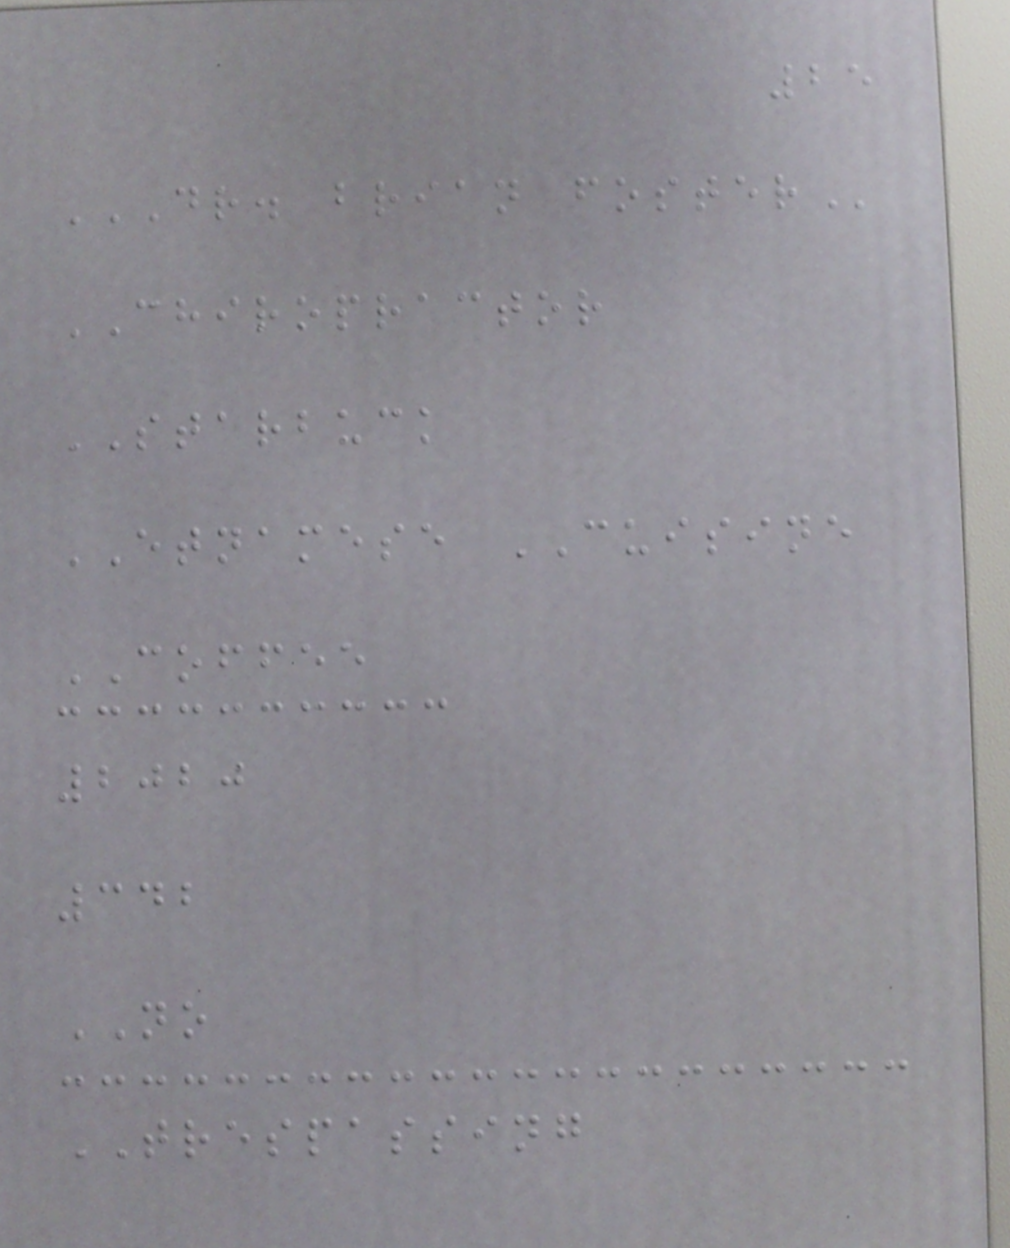25
DR. BRIAN FOSTER
CHIROPRACTOR
STARBUCK
ETNAMESE CUISINE
COFFEE
2020
342
NO
TRESPASSING
